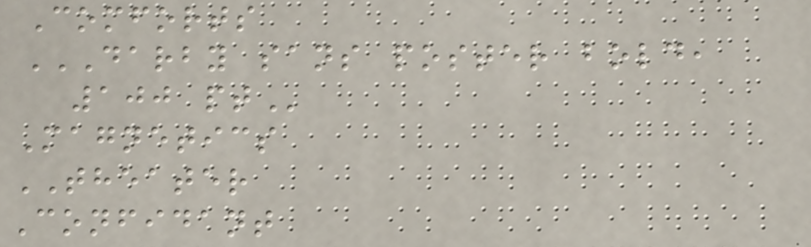Comforts
DARBY SANS POSTER BOLD,
100 PT
Magnetics
THEATER
Confidant
